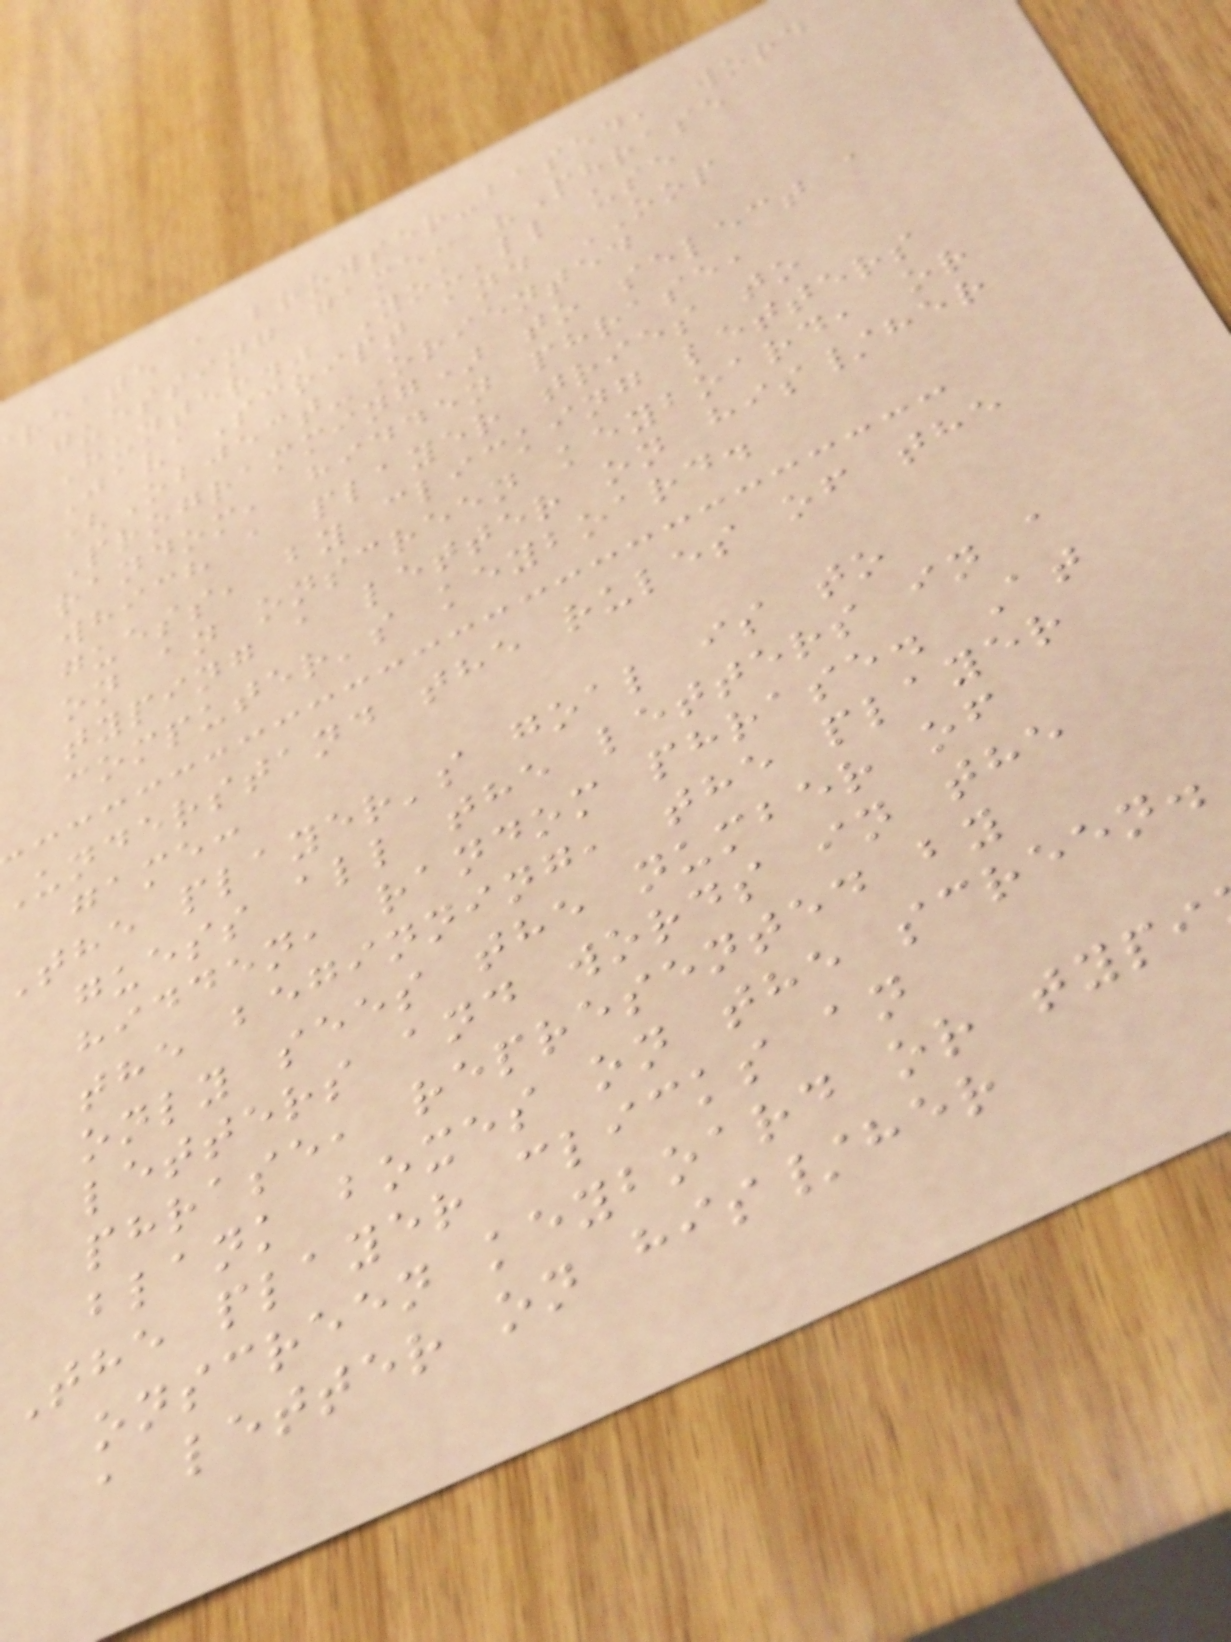reate a browser-based, word
guessing game: "Phrase
Hunter." You'll use
JavaScript and OOP
(Object-Oriented
Programming) to select a
random, hidden phrase,
which a player tries to
guess, by clicking letters
on an onscreen keyboard, or
typing a letter on his/her
computer's keyboard.
understand the rules of the
game:
The player's goal is to
guess all the letters in a
hidden, random phrase. At
the beginning, the player
only sees the number of
letters and words in the
phrase, represented by
blank boxes on the screen.
The player clicks an
onscreen keyboard or typi
a letter on his/her
